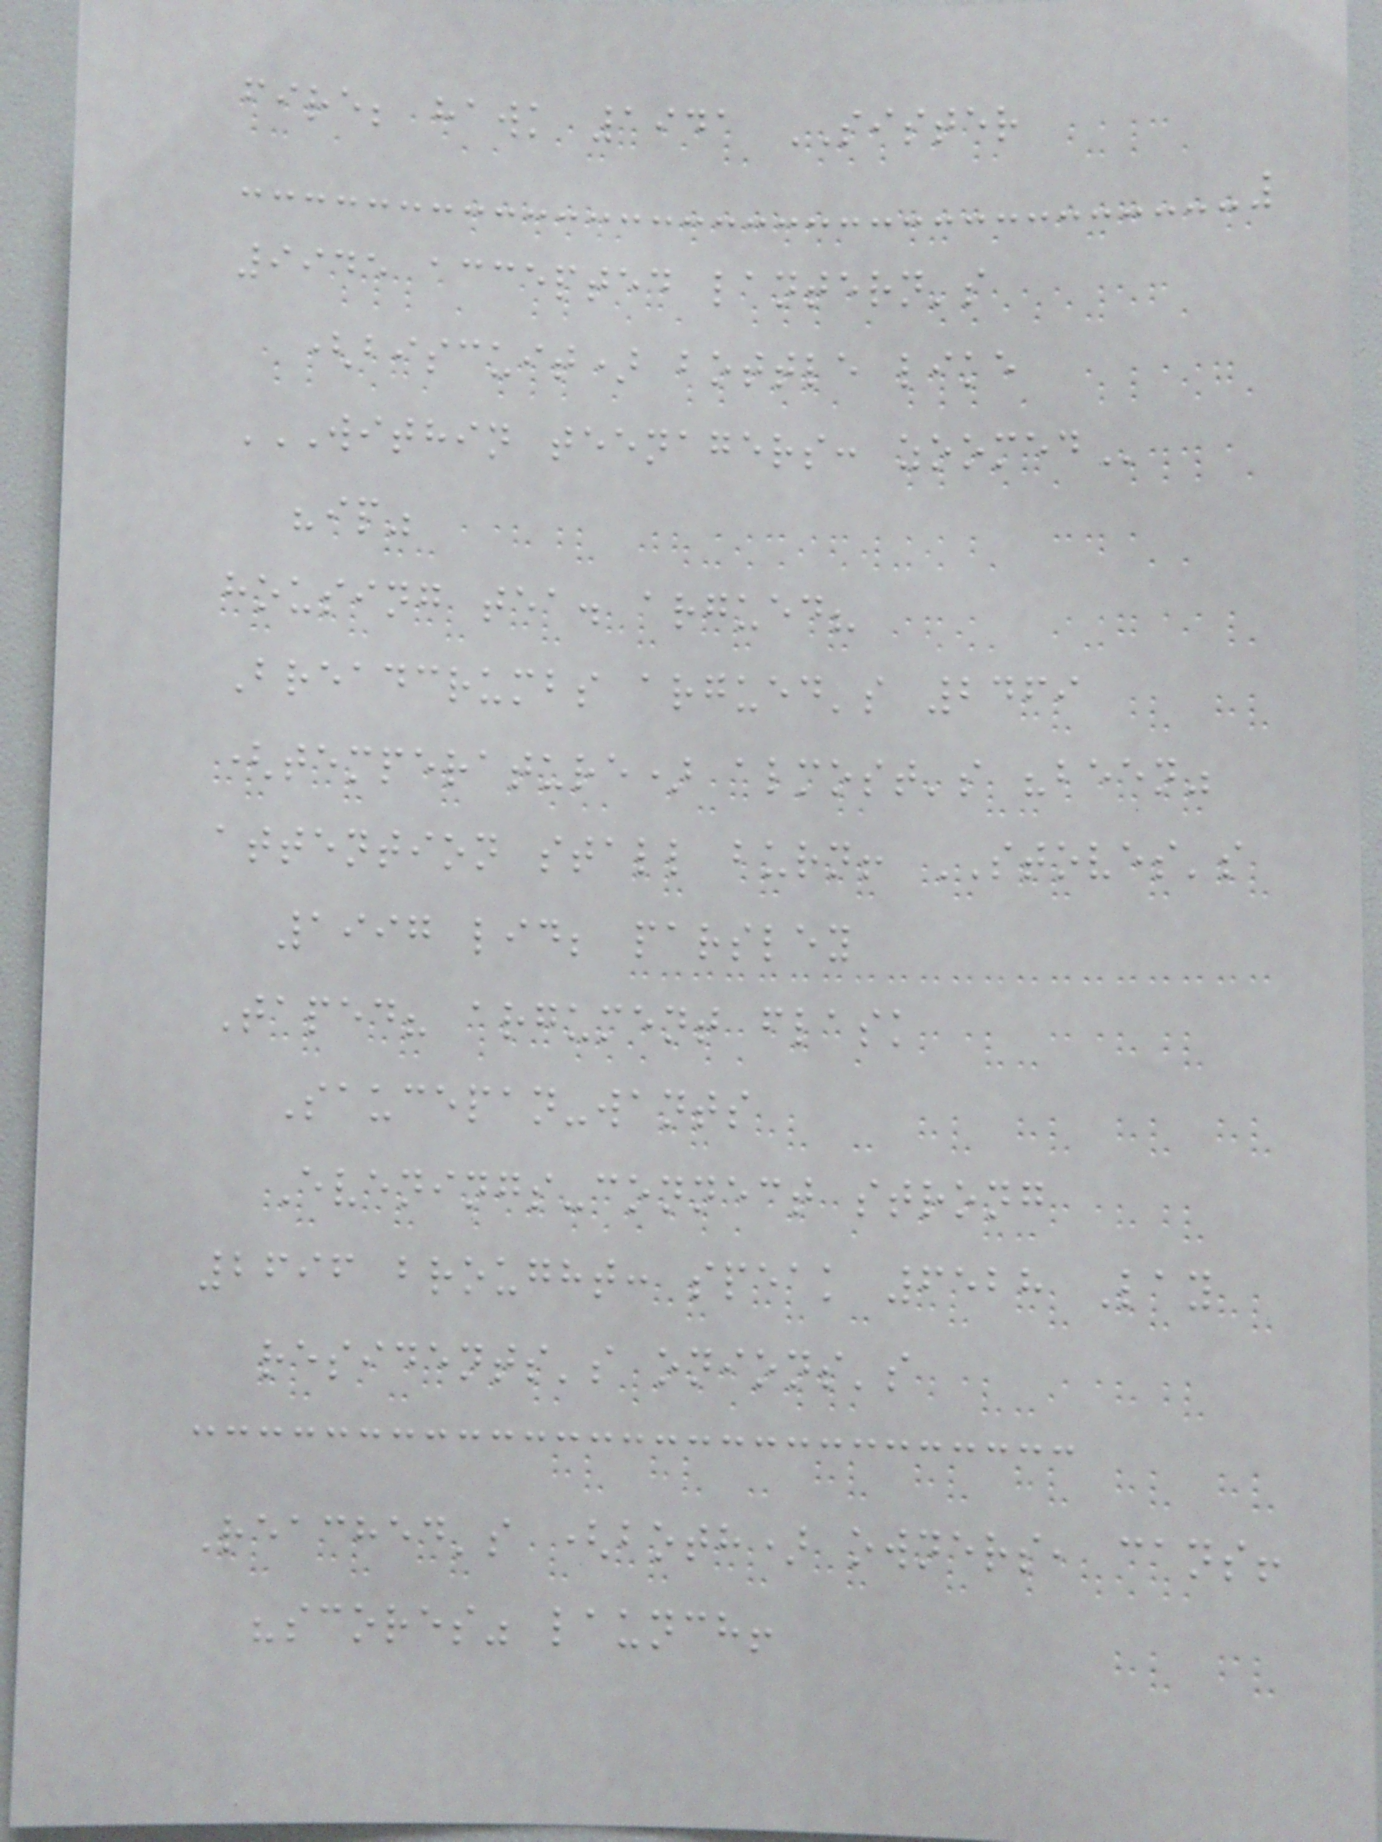fire; hawk 1941 SISTER
9945 accepted lantern's
(biscuit) bottle like
WITHIN TEENAGERS: ZOOMED
"ip"
housing tea. argued?
Breadcrumbs argued's 2469
(temperature) almost's "been"
attention stall burn! STOVES's
1997 lid; parsley
Taped? argument flask
Saucepan-wants
Evenings-connect strong
2696 brought: speak 6528 Lay
residents's onions's
Reached's (both) owners, cans!
"scores" launch!
